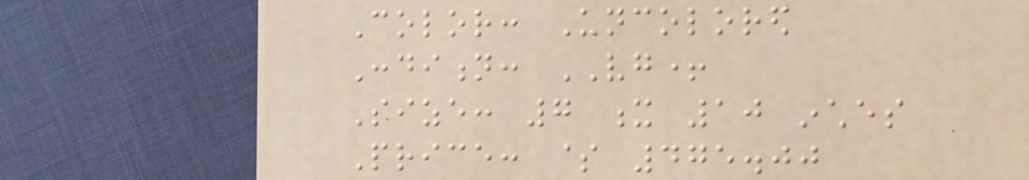Color: Uncolored
Condition: VG+
Size: 7 x 10 inches
Price: $ 475.00
